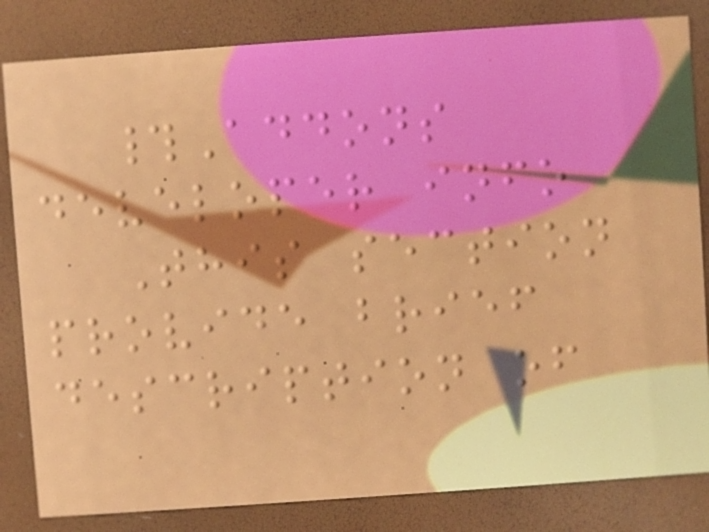#Addons
developer info
This section
provide brief
description of
